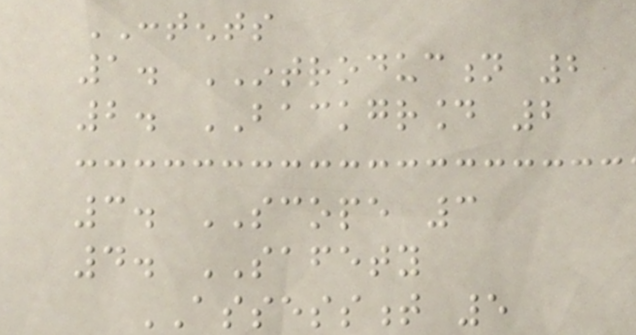CONTENTS
1. INTRODUCTION 2
2. BACKGROUND 2
3. SCOPE 3
4. SAFETY
ASSESSMENT 5
